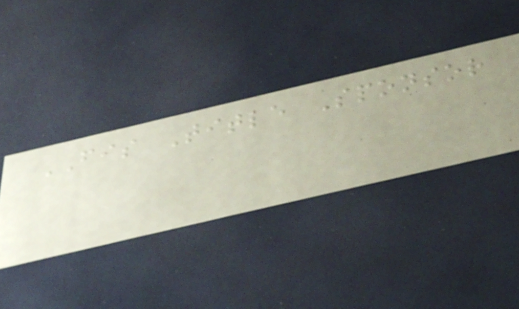FIS Title Sponsor
